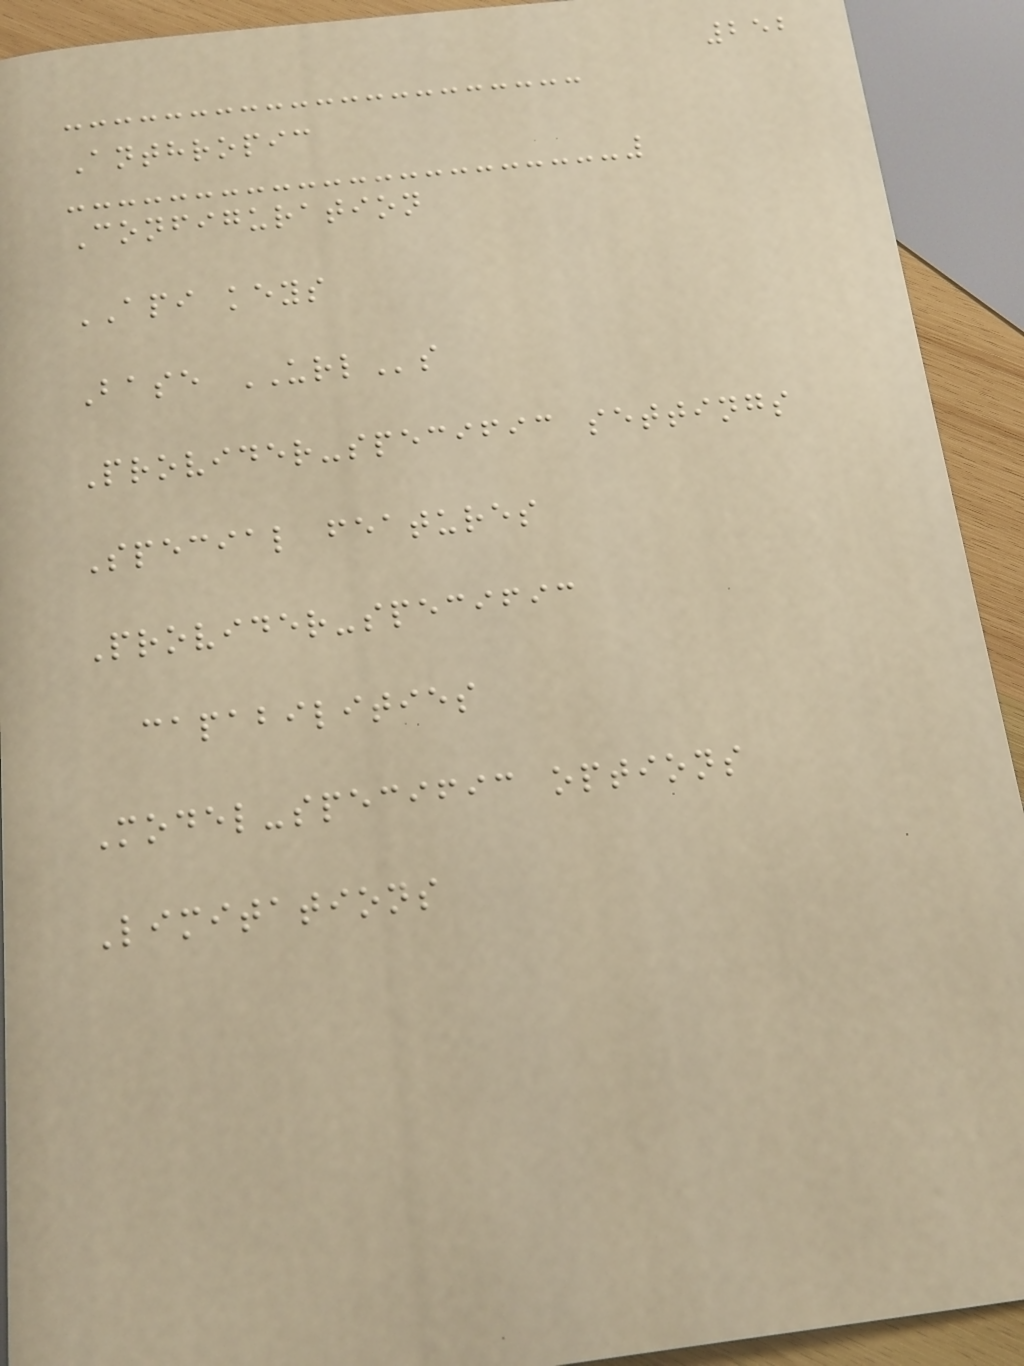252
Anthropic
Configuration
API keys
Base URLs
Provider-specific settings
Special features
Provider-specific
capabilities
Model-specific options
Limitations
